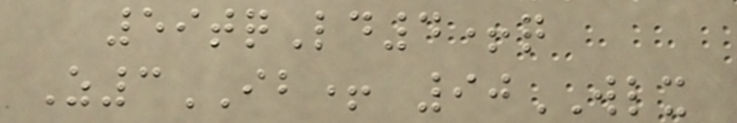59tqLd4+q
Z3IB+ 90WLX
